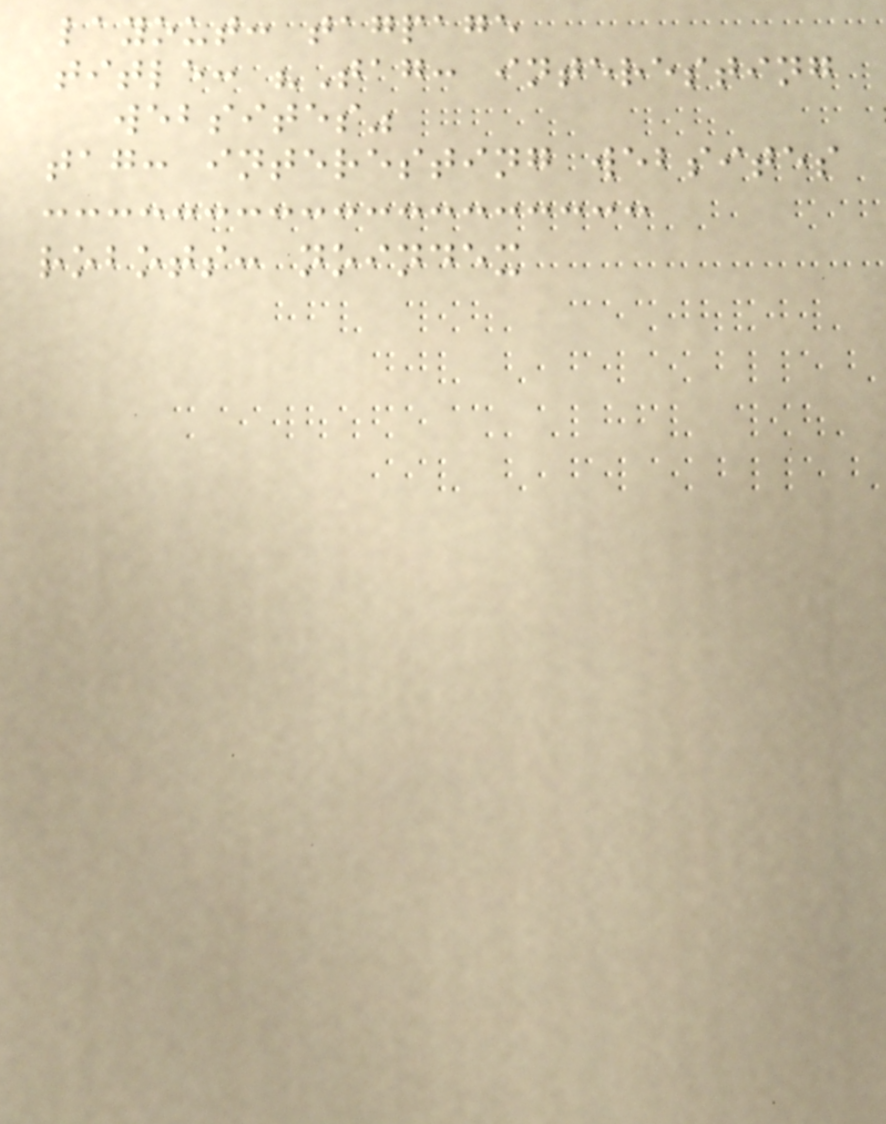layout: tagpage
title: "Tag: interesting
websites"
tag: interesting websites
robots: noindex
